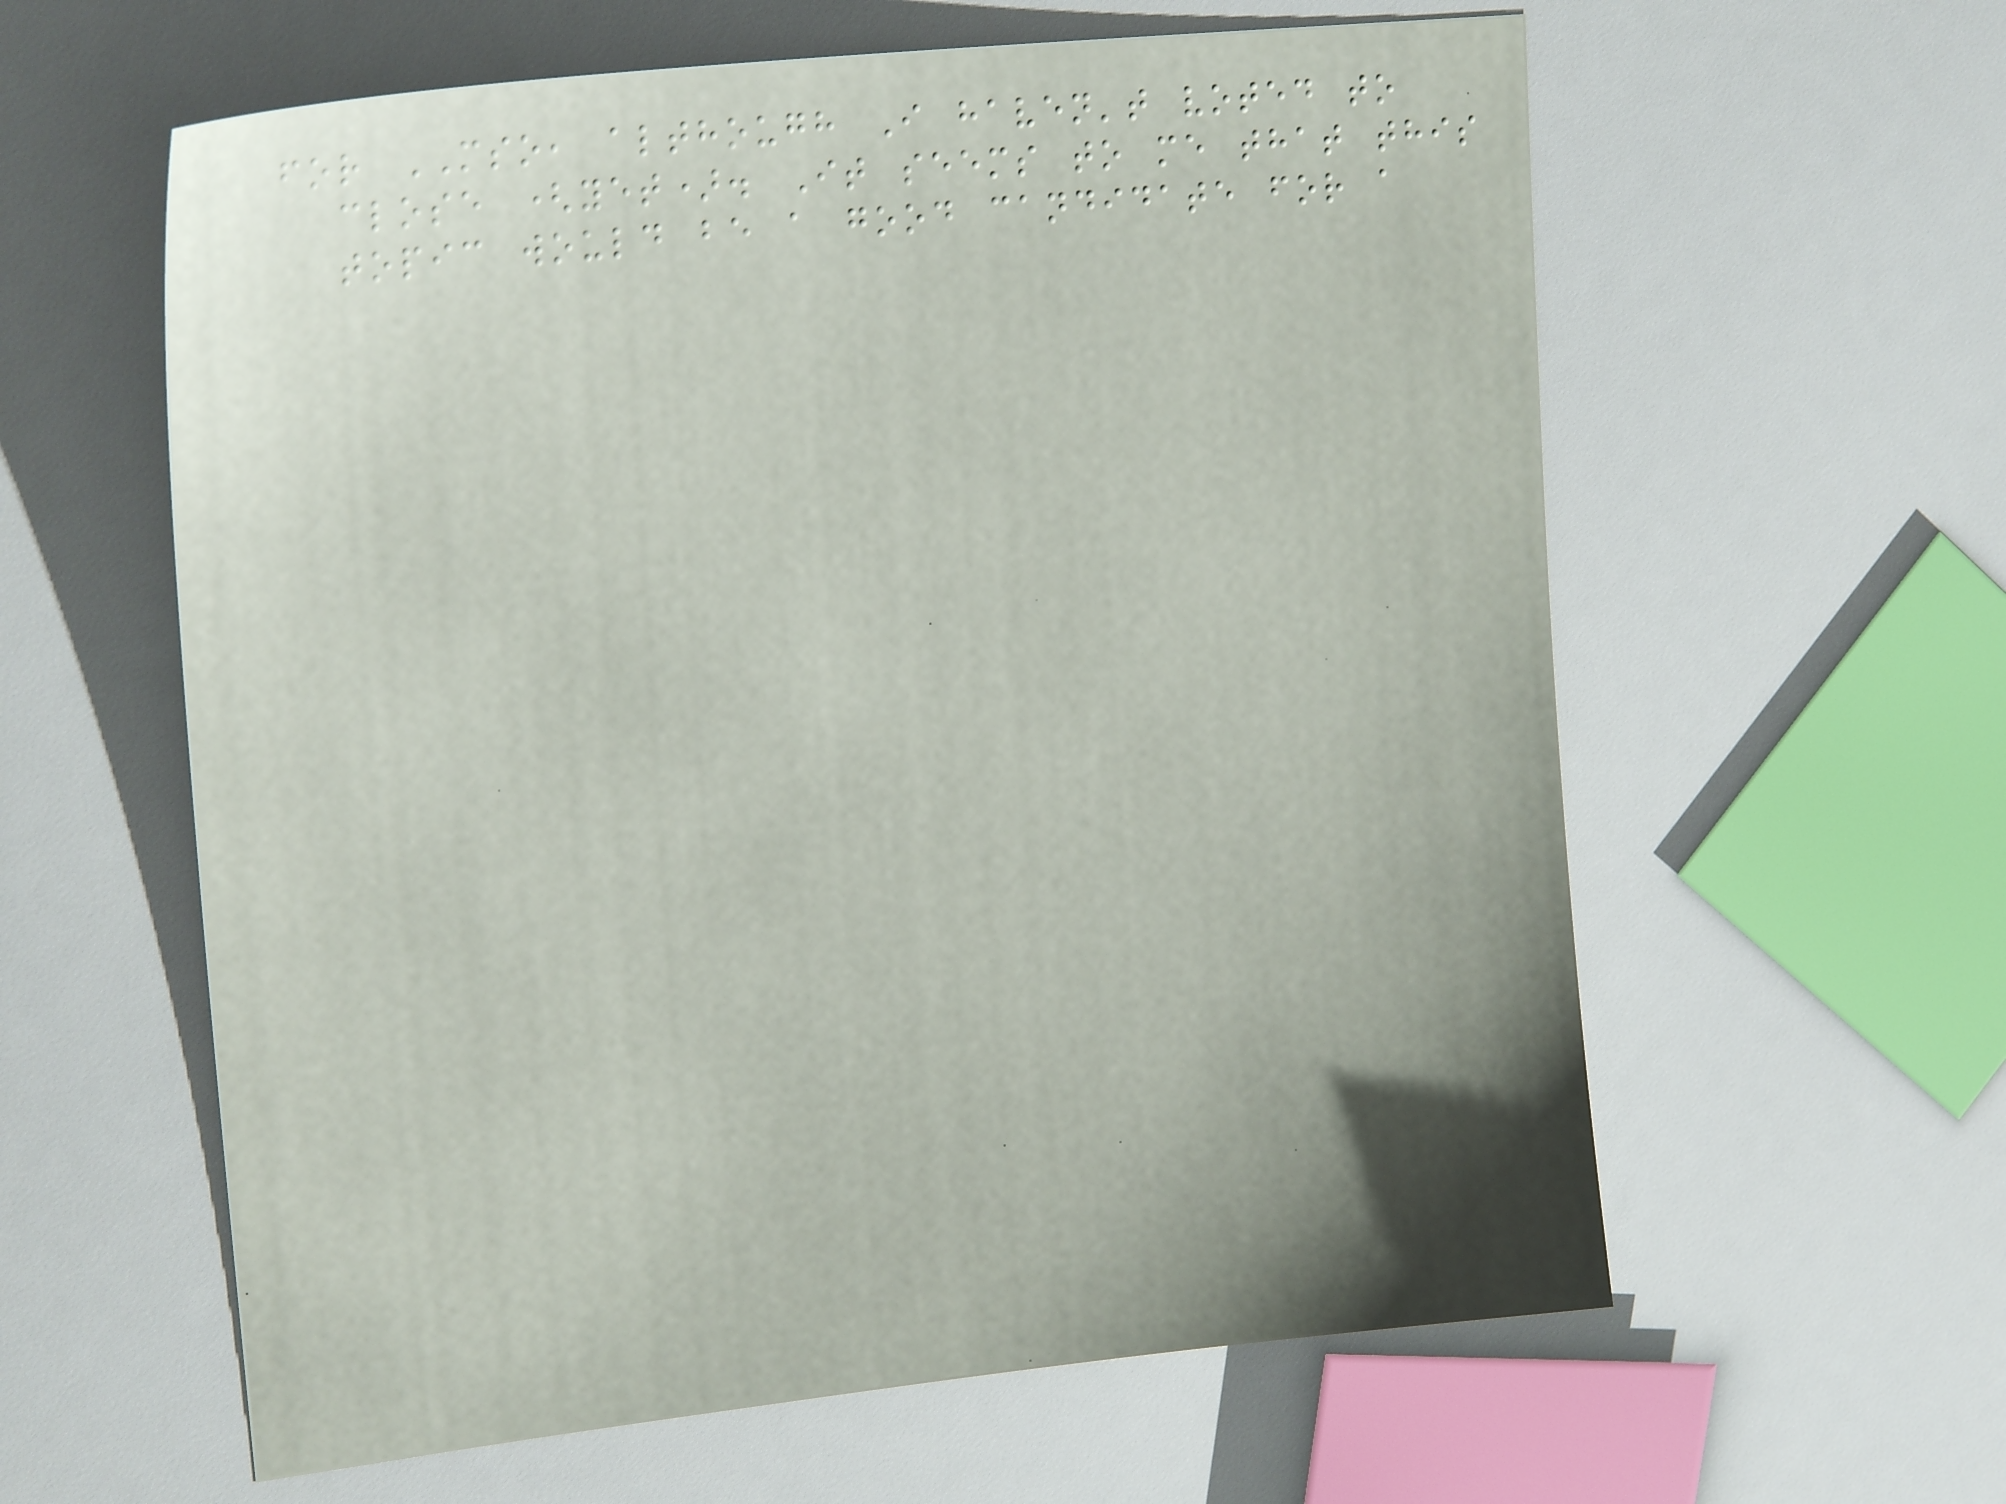for MSO, although I haven't voted to
close (yet). It seems to me that this
topic would be a good candidate for a
